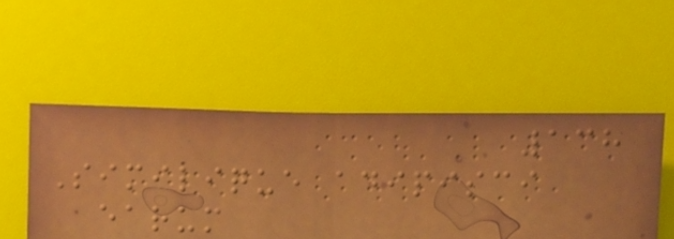138
Similique adipisci
earum
